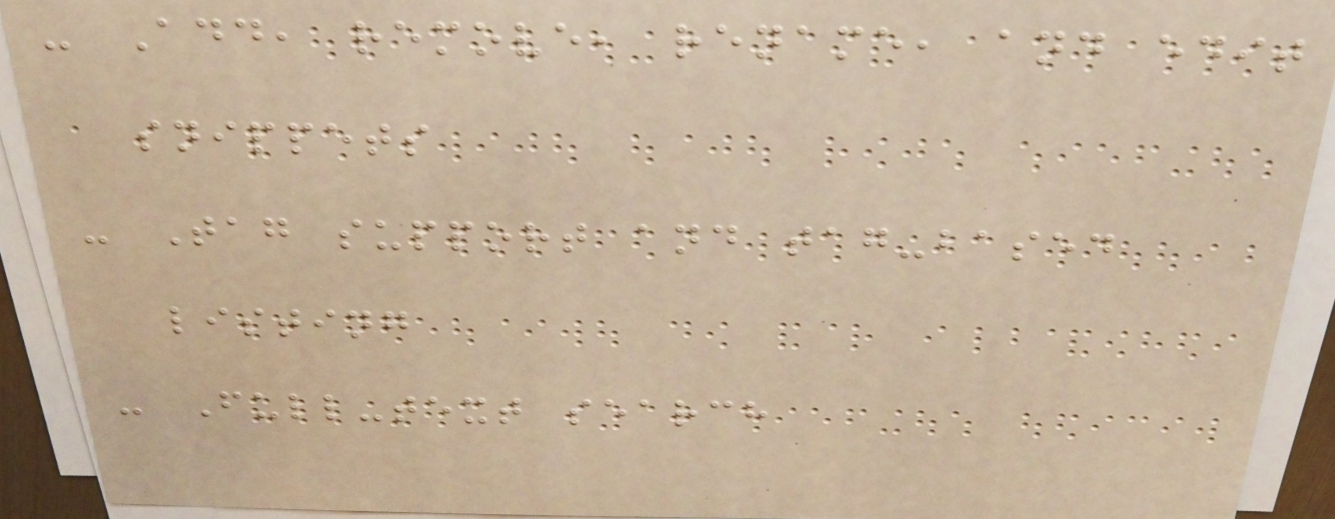- Add, remove, rename, and edit
snippets
- Tag support and tag-based
listing
- Full-text search
